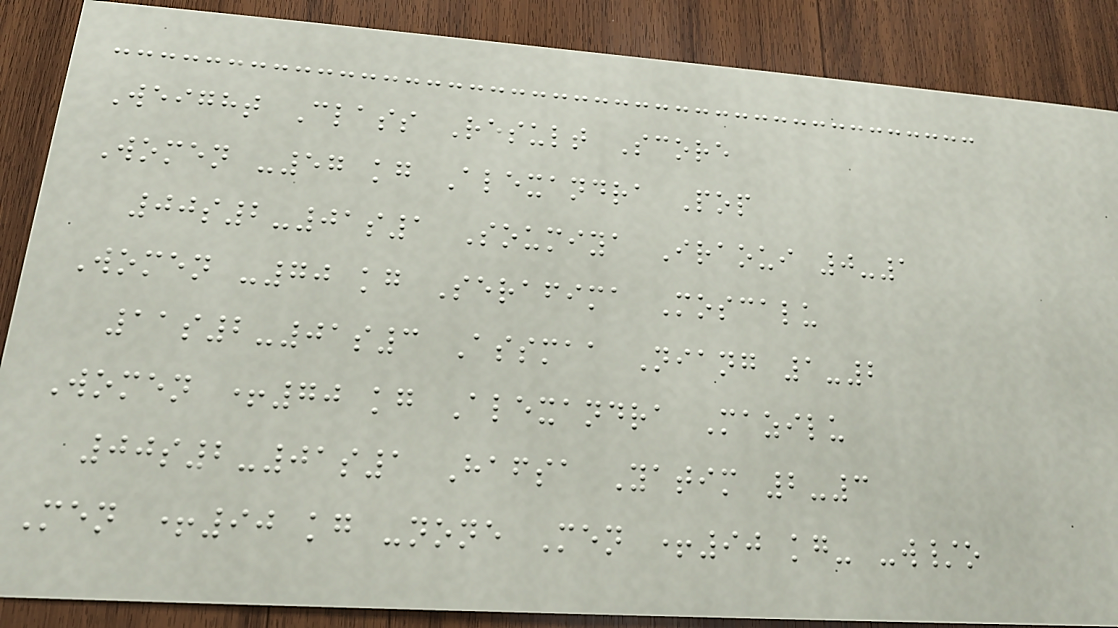Weight Class Result Score
Women -57 kg Alexandra Pop
00s2-01s1 Soumiya Iraoui 0-1
Women -70 kg Serafima Moscalu
11s2-01s3 Assmaa Niang 1-2
Women +70 kg Alexandra Mazilu
00s2-01s1 Hafsa Yatim 2-3
Men +90 kg -none Men +90 kg- -w/o
